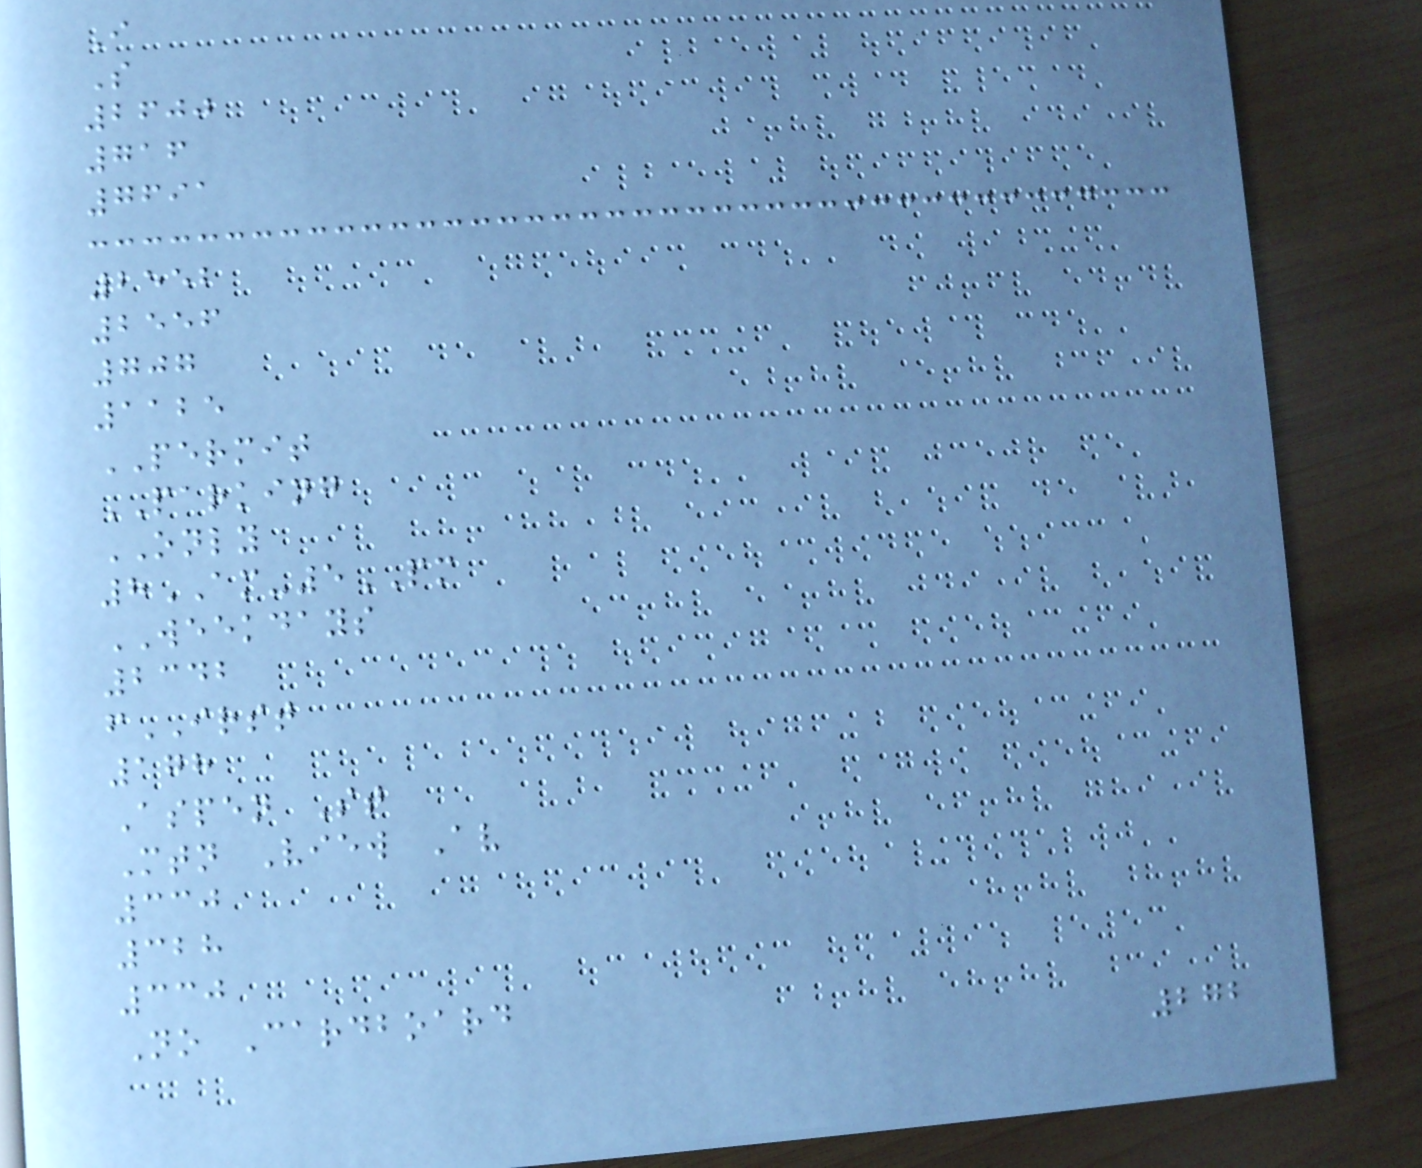I
S
2600
716
7691
2552
2556
707
1125
PERMIT
PARKING
ONLY
8AM-5PM
WEEKDAYS
2342
fIRST
178
Aspen St
Mtn View Av
330
328
330
No Cardboard
272
